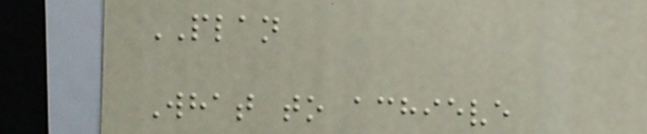PLAN
What to achieve
